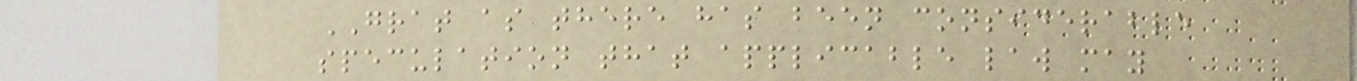GRAT as there has been considerable
speculation that applicable law may
